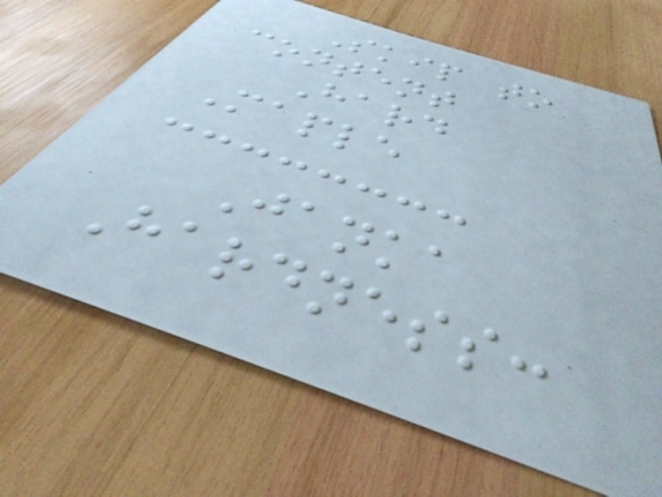Skip to
content
Hard
Maple
Janka
Hardness:
